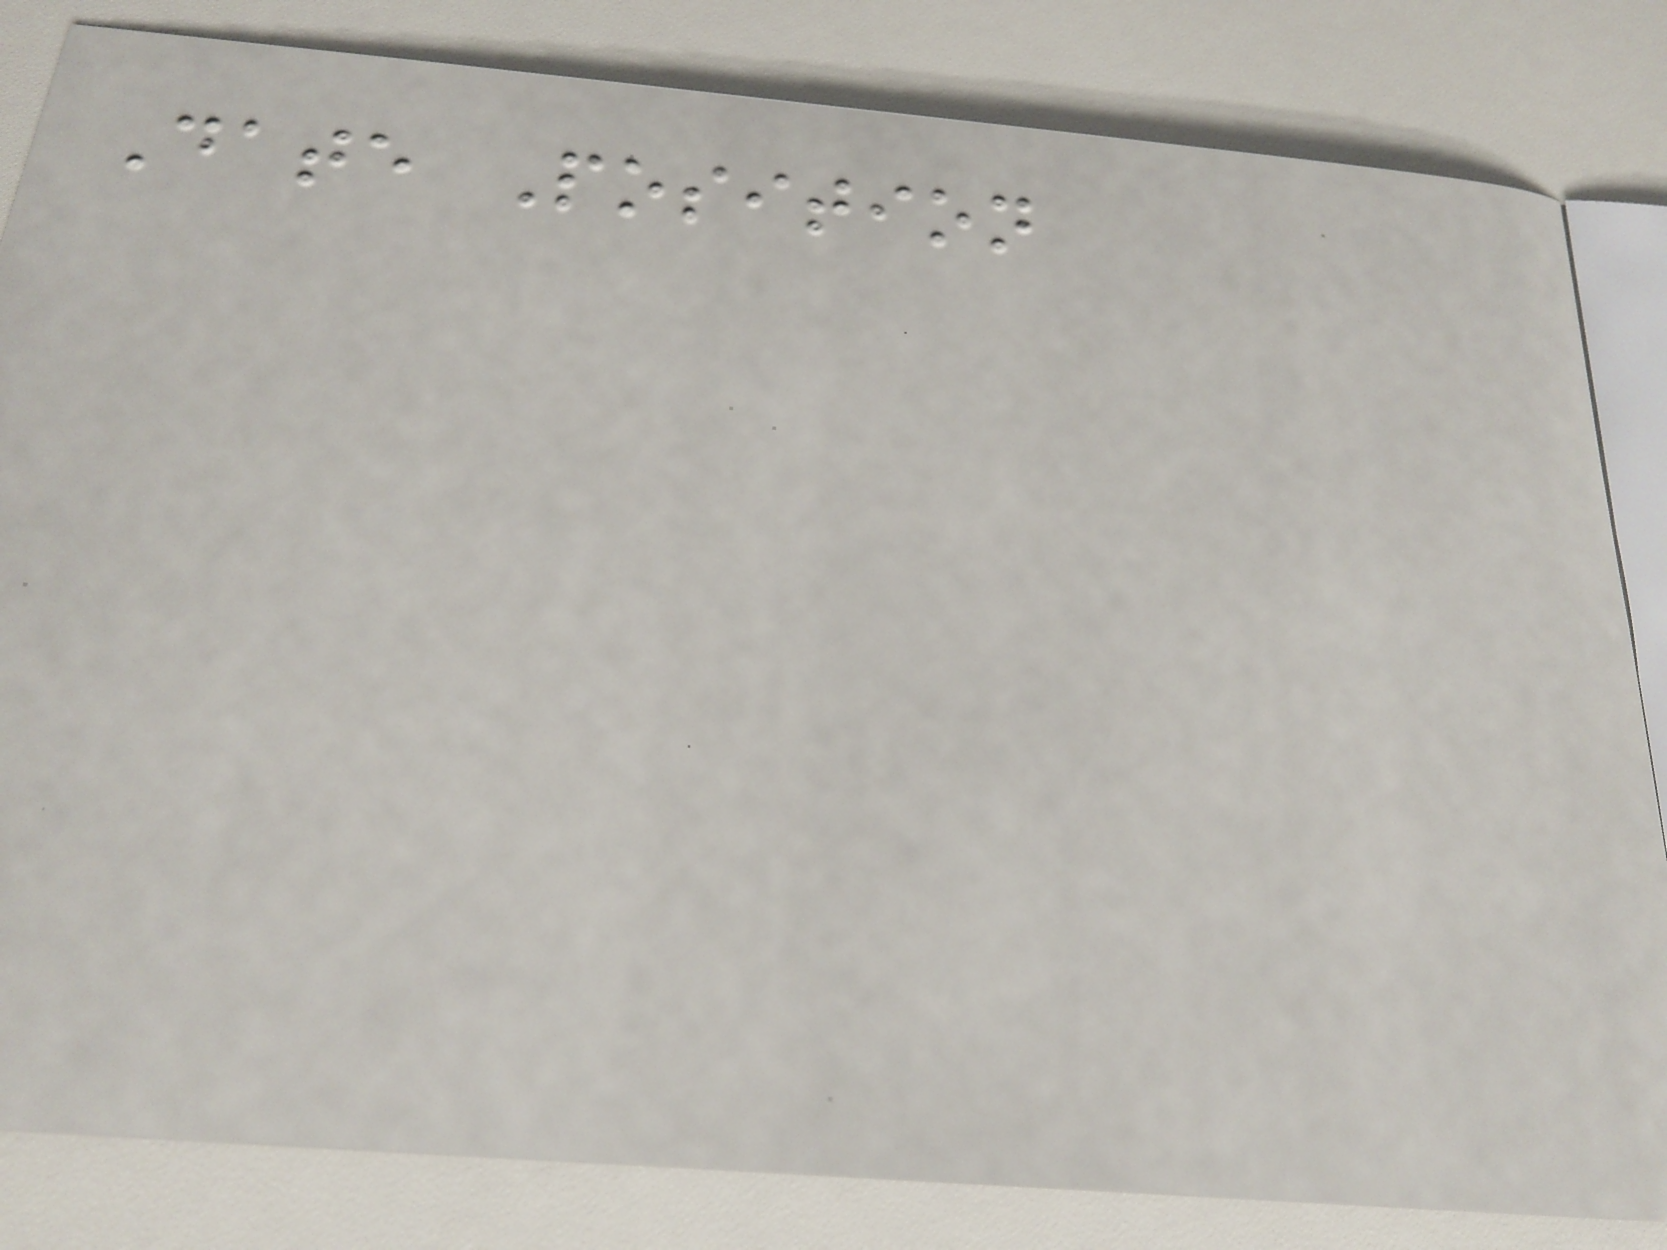Date Position
